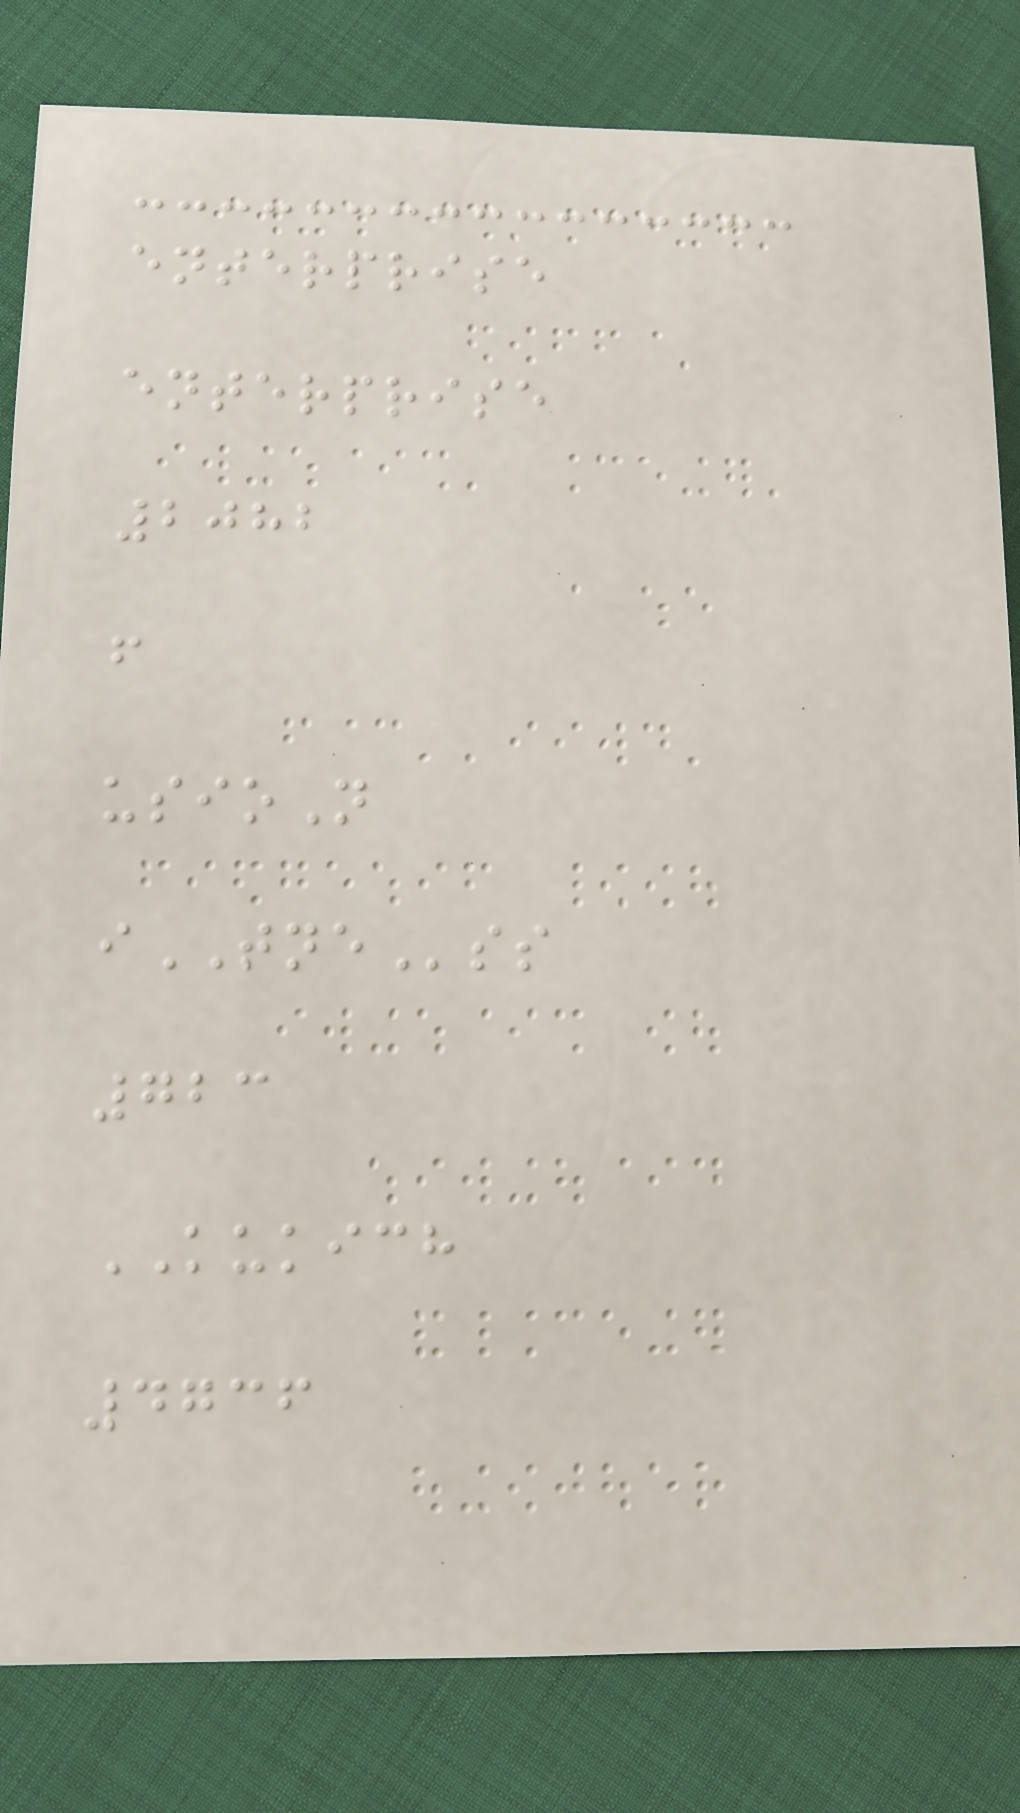enterprise
enterprise
2082
f
usioN
iTNEss
723
KUKICH
4736
